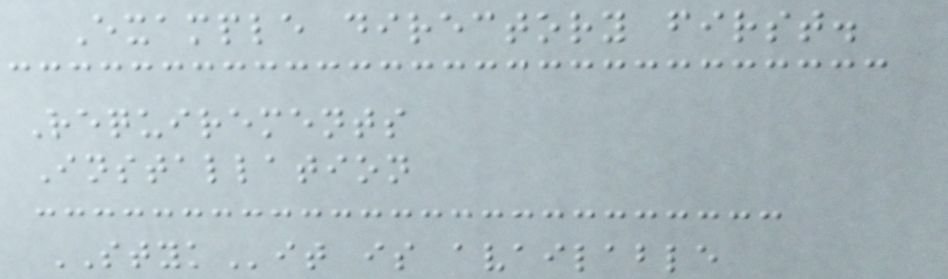Example directory first.
Requirements
Installation
STYKit is available
